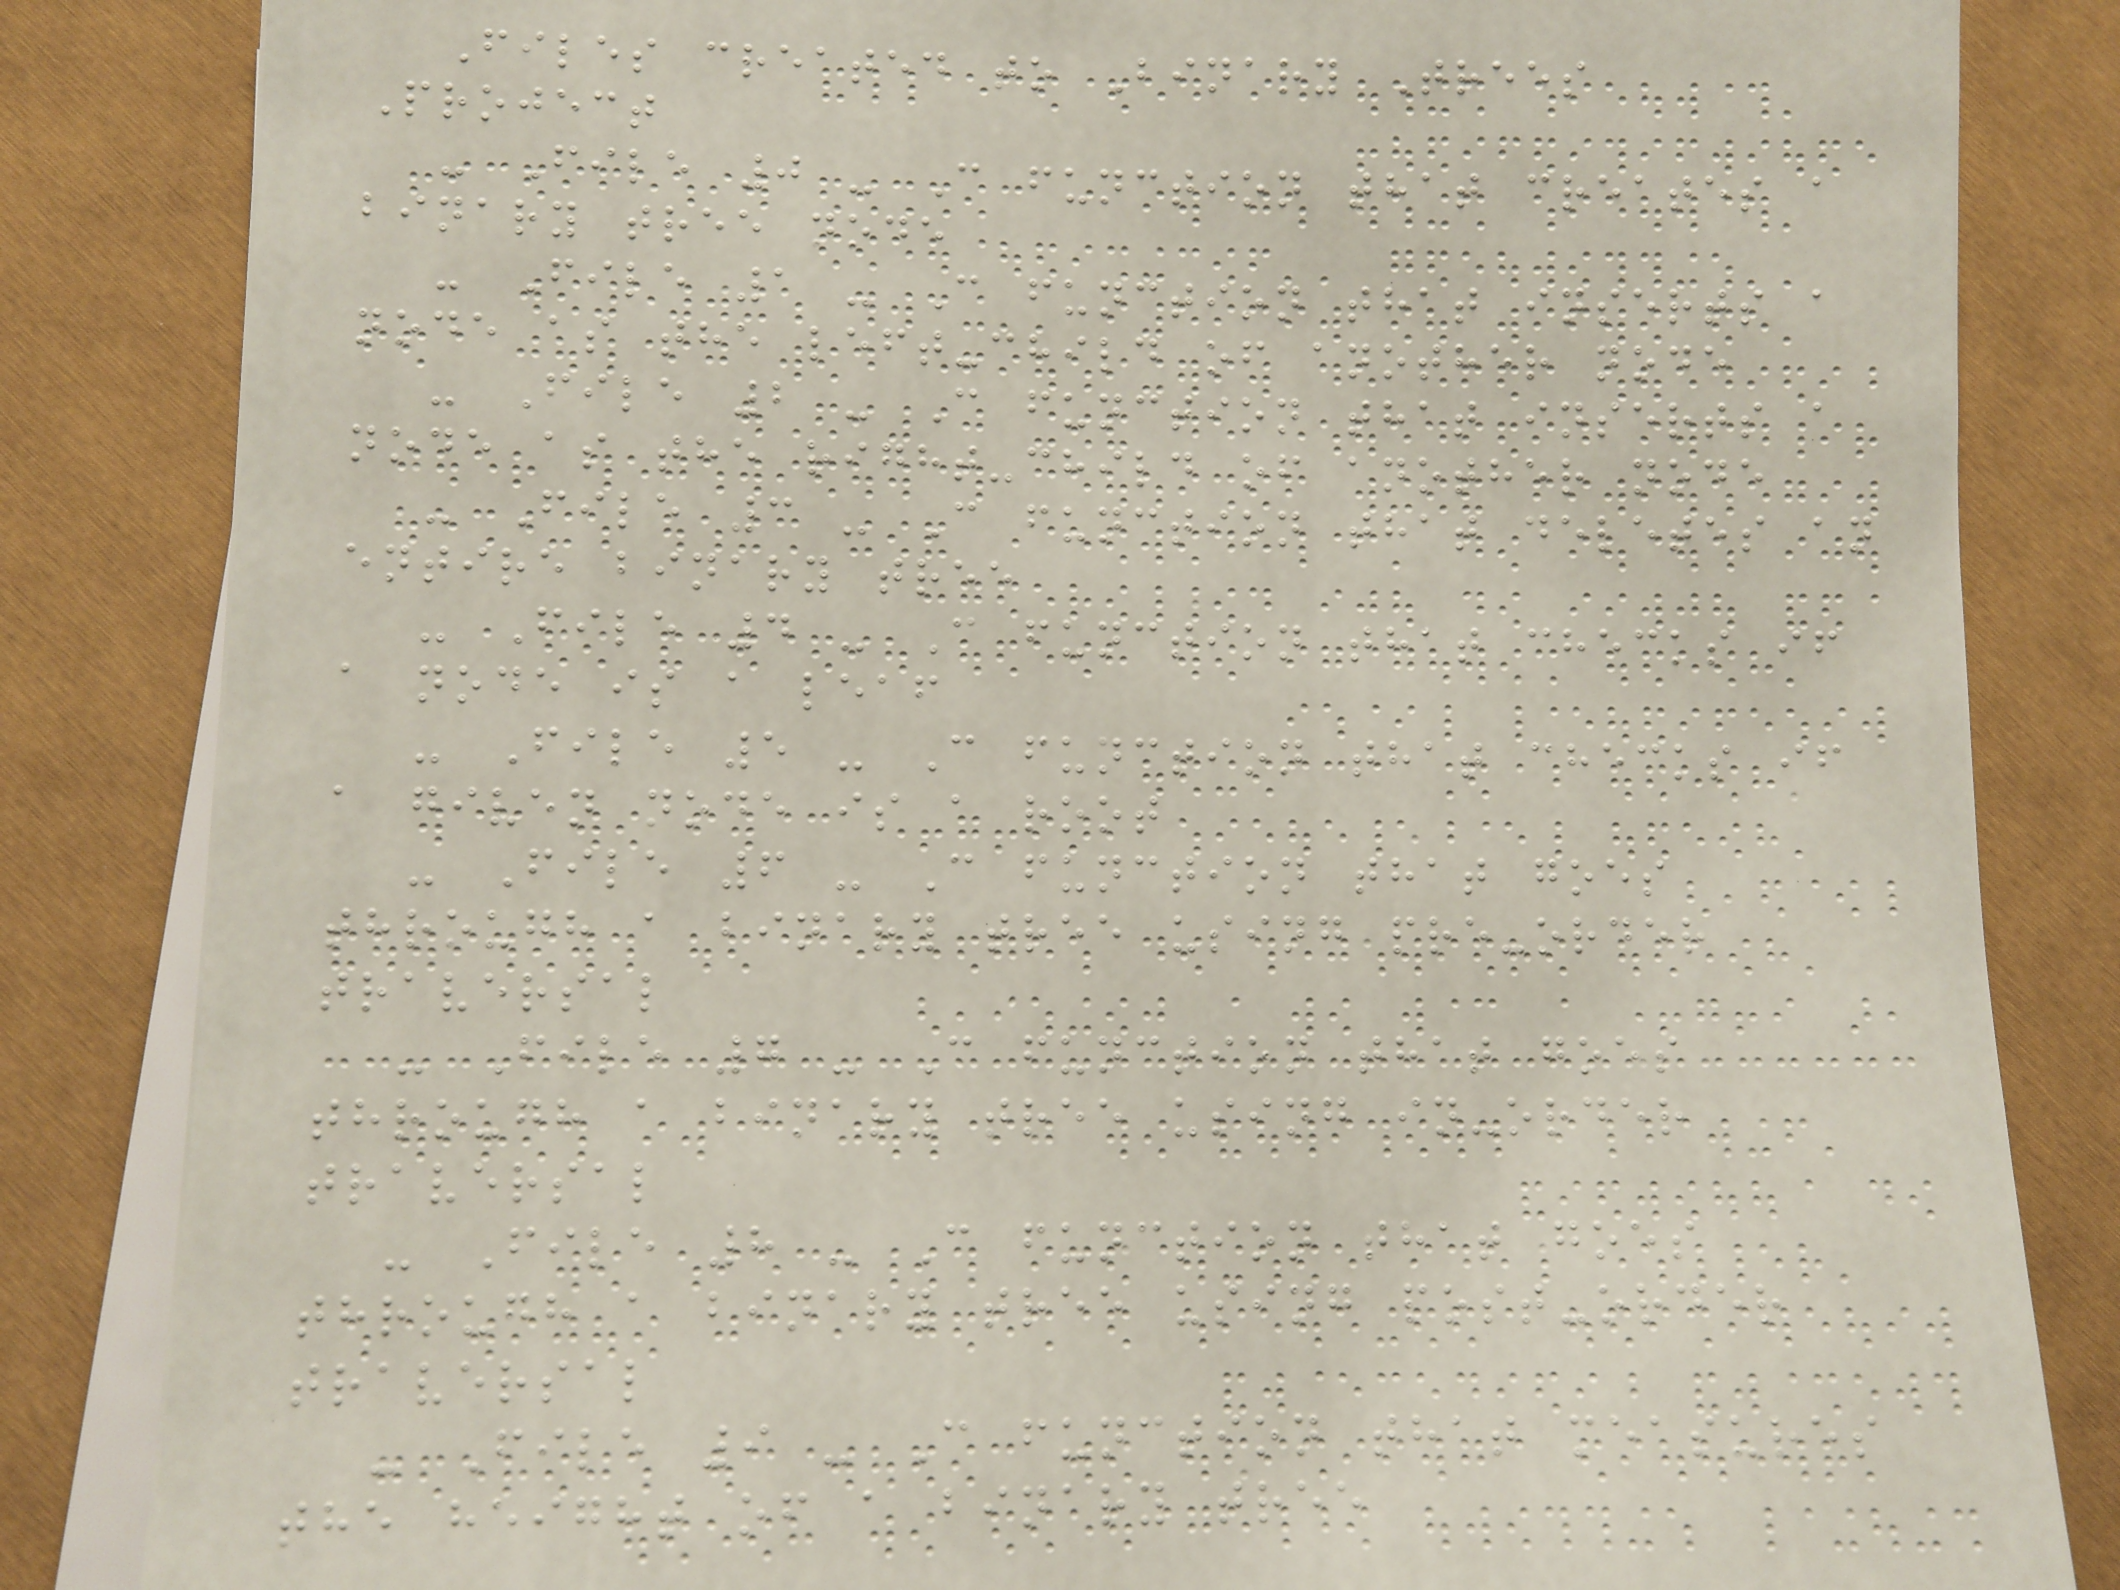Files created to Binary Trees
Project
- File 0 - C function that creates a
binary tree node
- File 1 - C function that inserts a
node as the left-child of another node
- File 2 - C function that inserts a
node as the right-child of another node
- File 3 - C function that deletes an
entire binary tree
- File 4 - C function that checks if
a node is a leaf
- File 5 - C function that checks if
a given node is a root
- File 6 - C function that goes
through a binary tree using pre-order
traversal
- File 7 - C function that goes
through a binary tree using in-order
traversal
- File 8 - C function that goes
through a binary tree using post-order
traversal
- File 9 - C function that measures
the height of a binary tree
